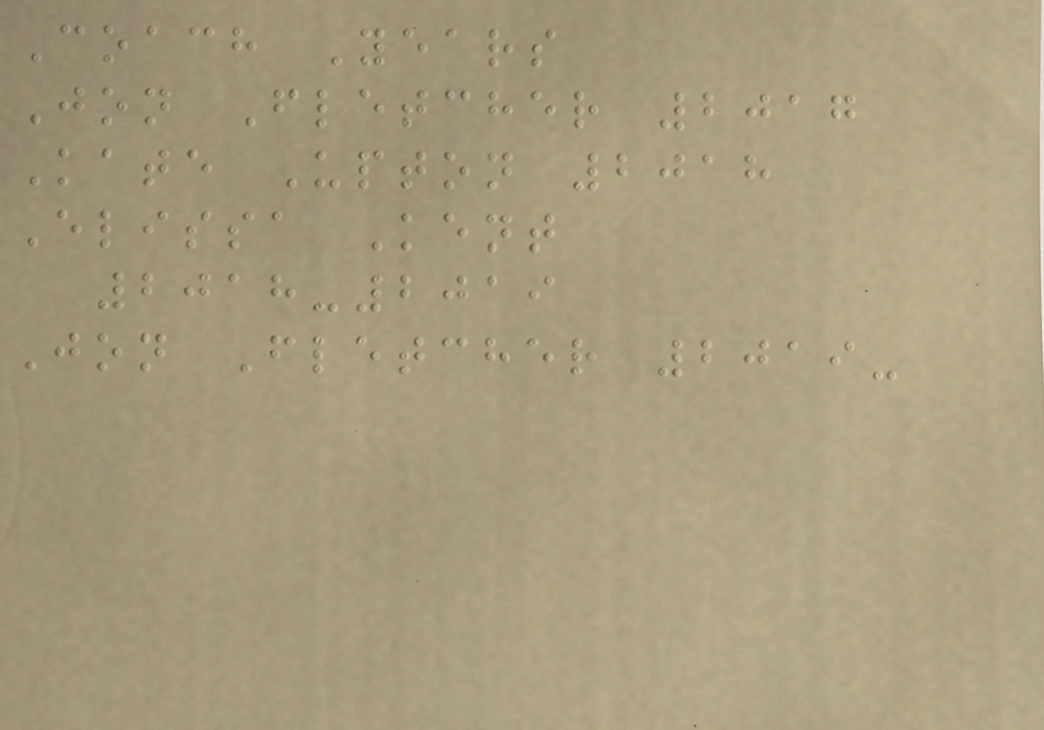Coach Years
Jon Fletcher 2017
Kate Upton 2018
Elissa Kent
2018-2019
Jon Fletcher 2019-
